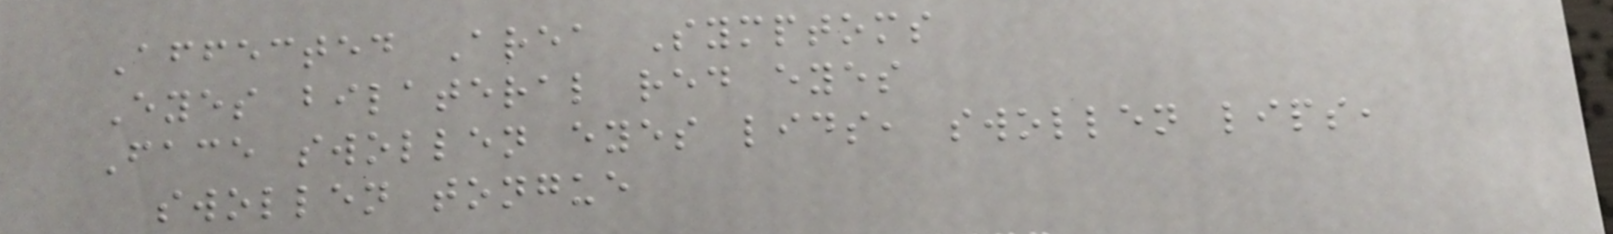Affected Area Symptoms
Eyes bilateral red eyes
Face swollen eyes lids, swollen lips,
swollen tongue
